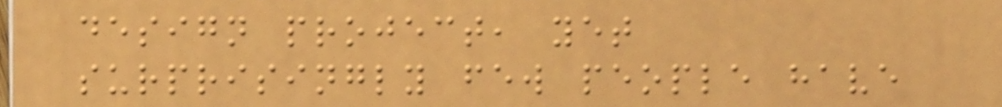design project, yet
surprisingly few people have
